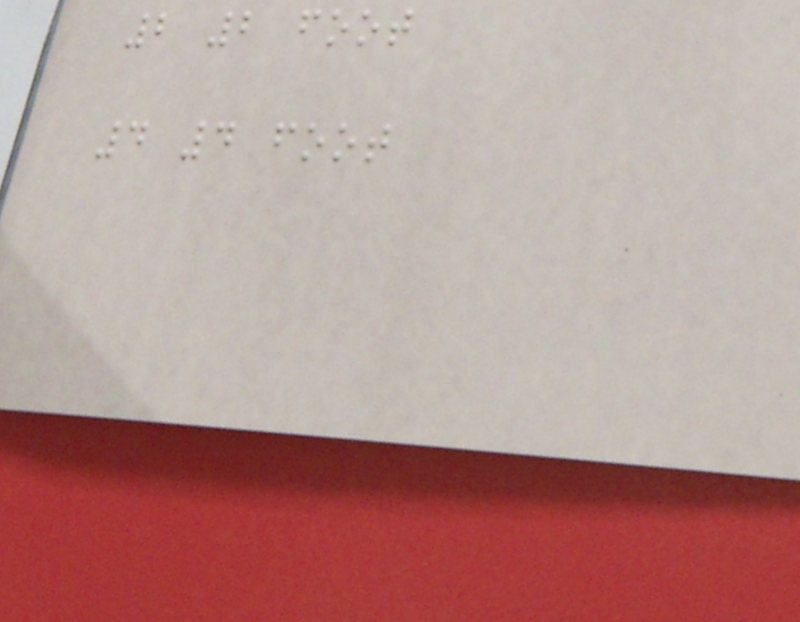2 2 foot
4 4 foot
